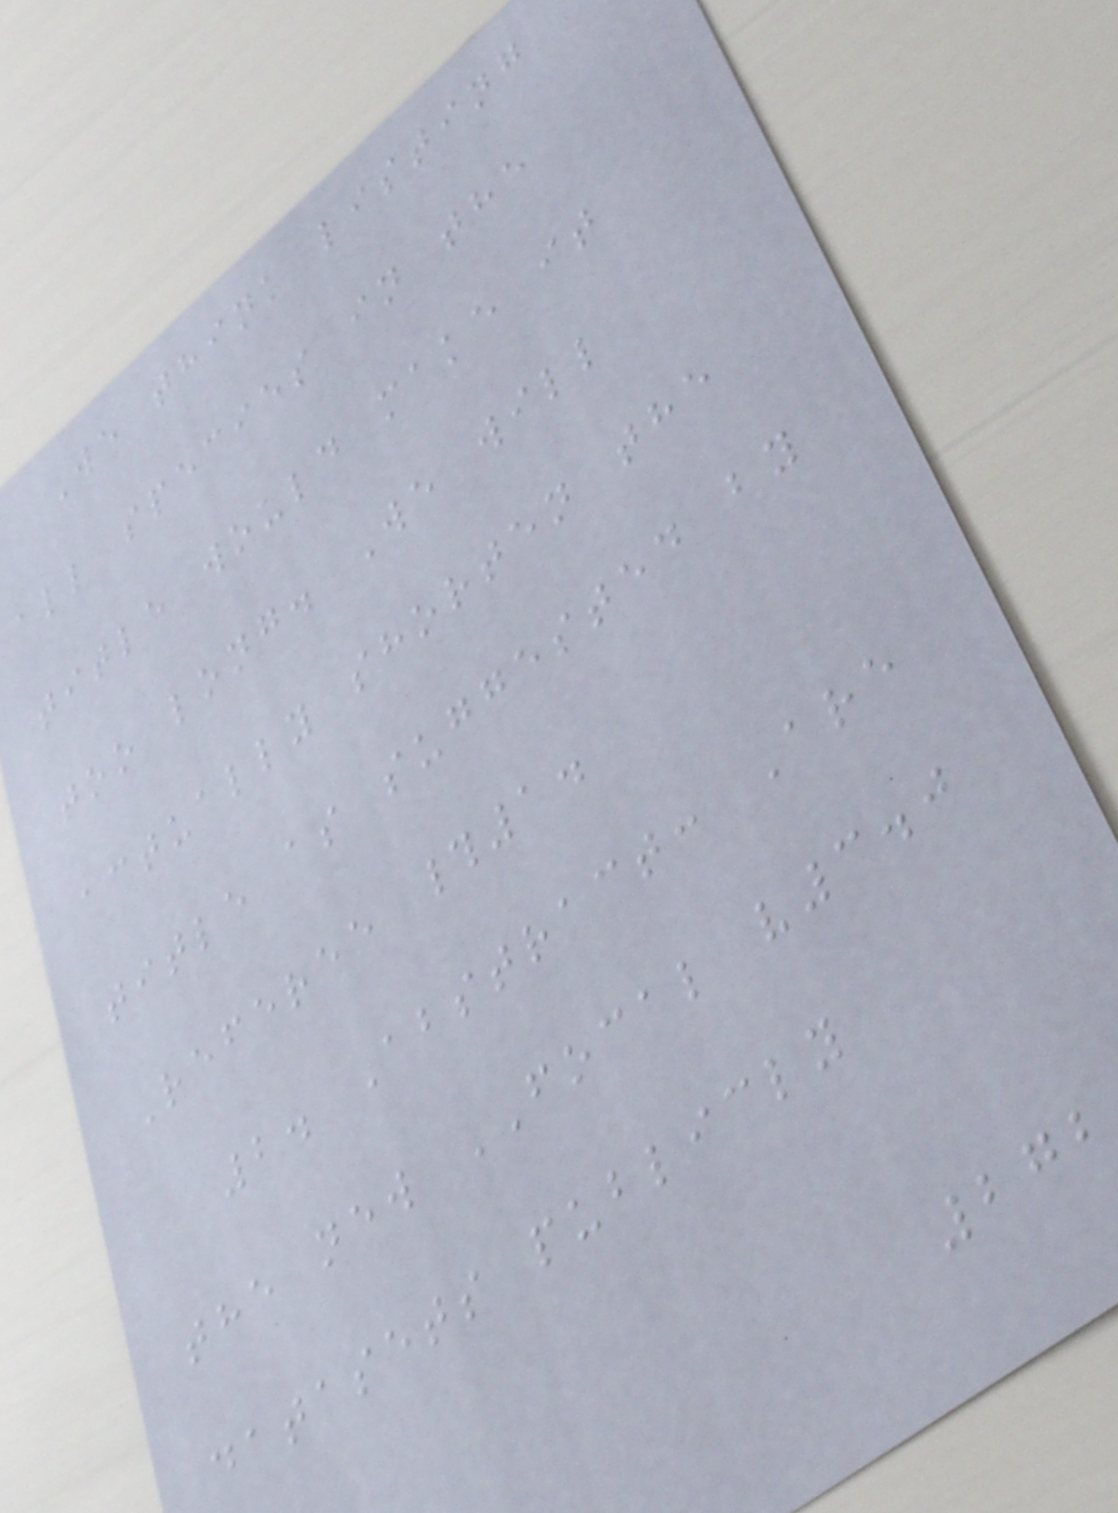We think listing
all species in the
title would make it
too long. We will
actually shorten the
title as suggested by
Referee #1.
2. Abstract: Are
the new FOCAL v3.0
datasets publicly
272
